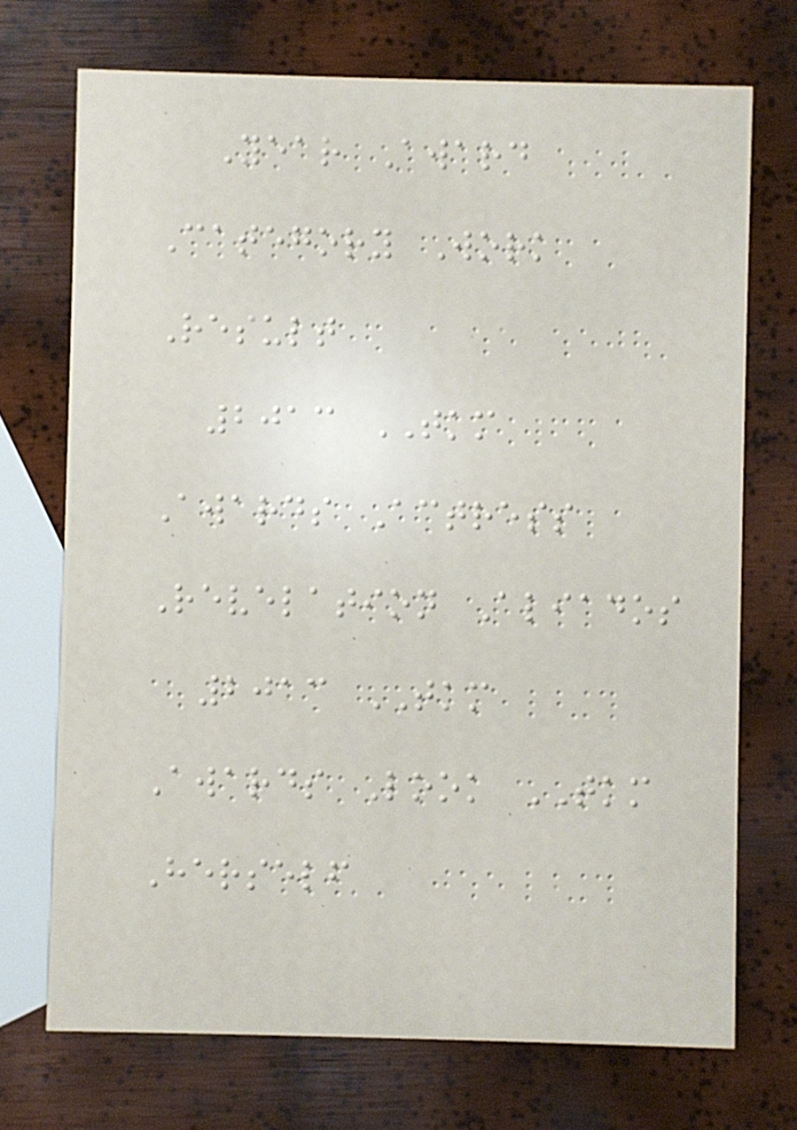Year Award
Category Work
Result
2013 TKM
Awards Actress
Revelation Aliados
2013 TKM
Awards Look TKM
Herself
